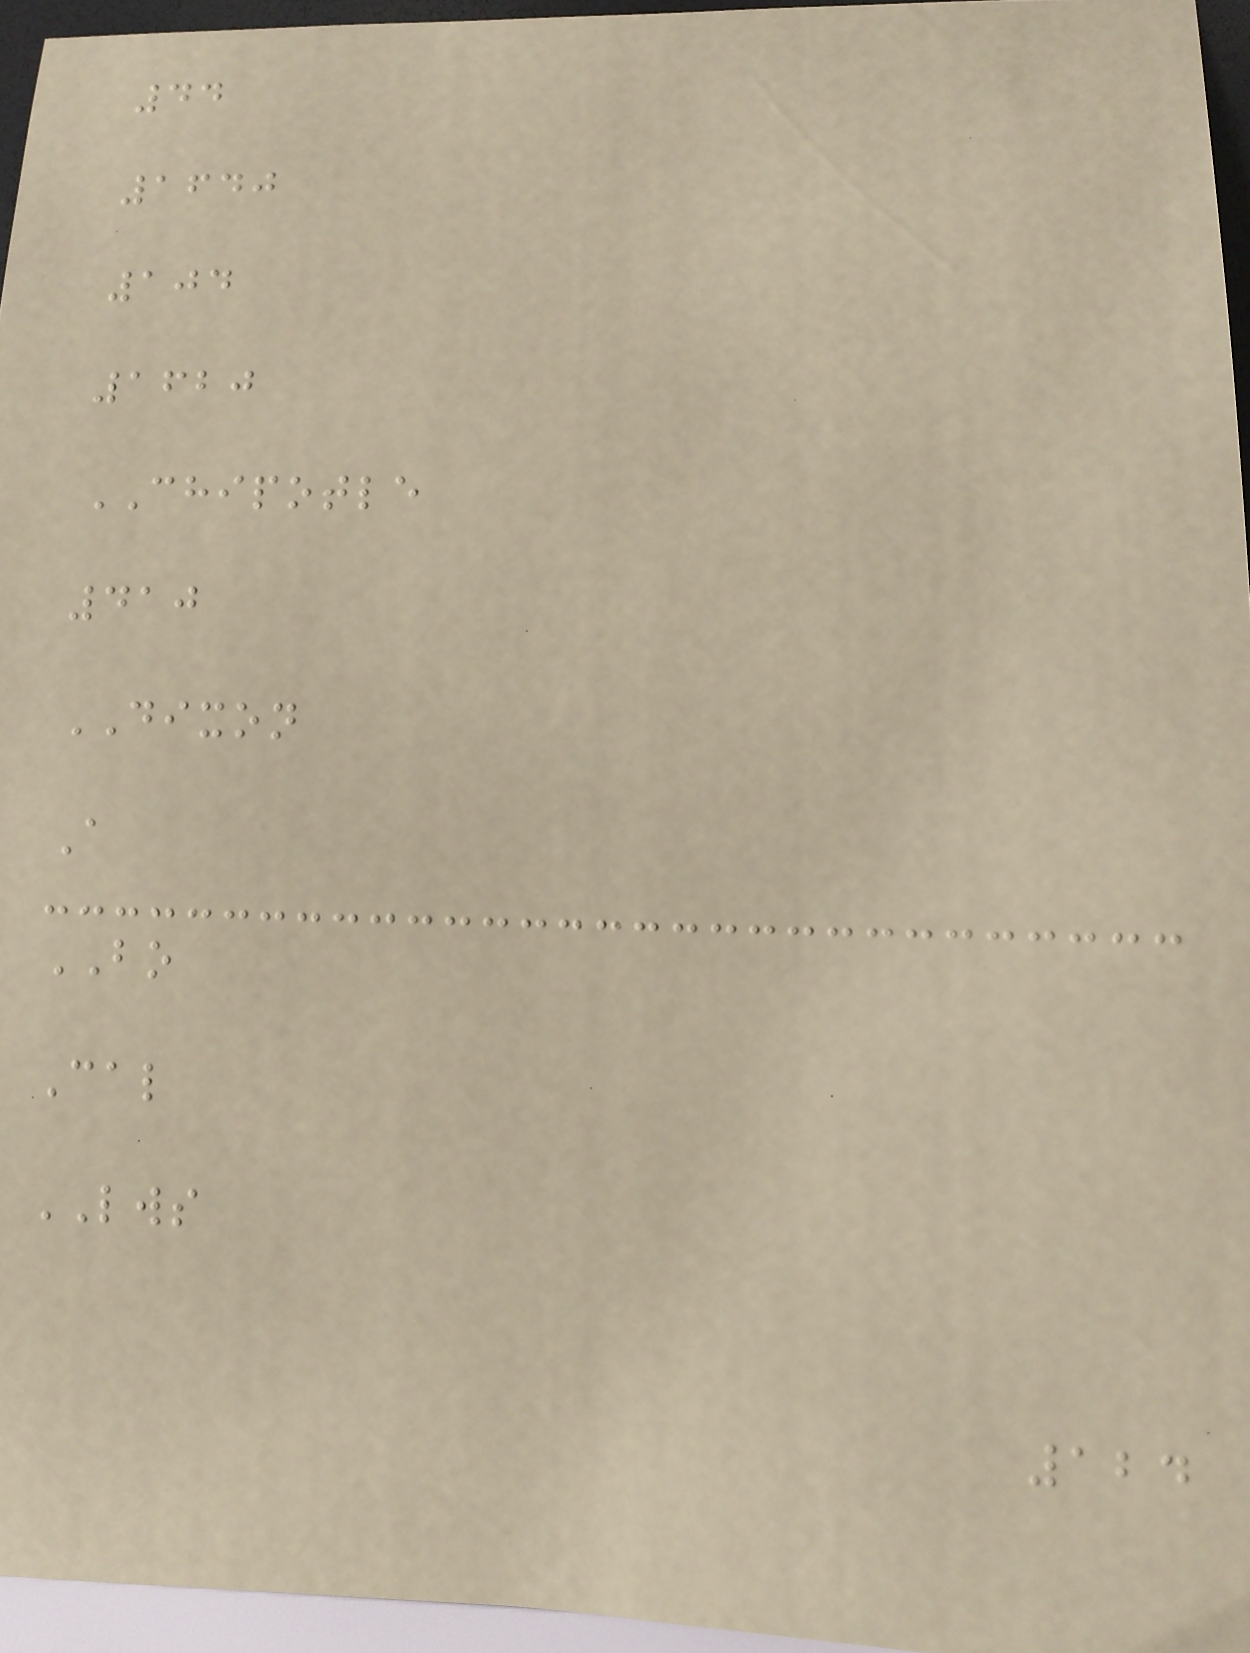44
1640
104
1620
CHIPOTLE
410
DIXON
A
BO
Cal
LWS
124
